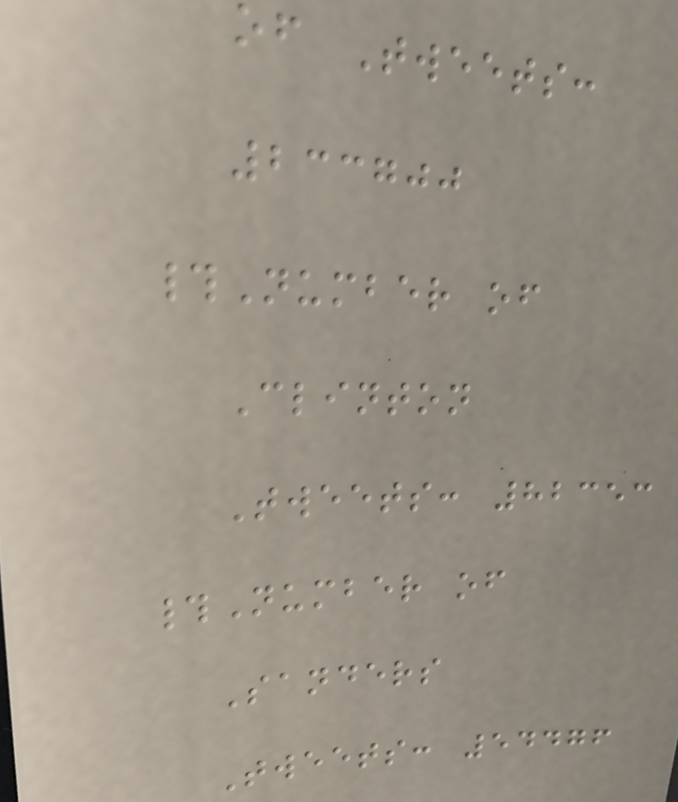of Tweets:
233700
#Number of
Clinton
Tweets: 82353
#Number of
Sanders
Tweets: 54476
